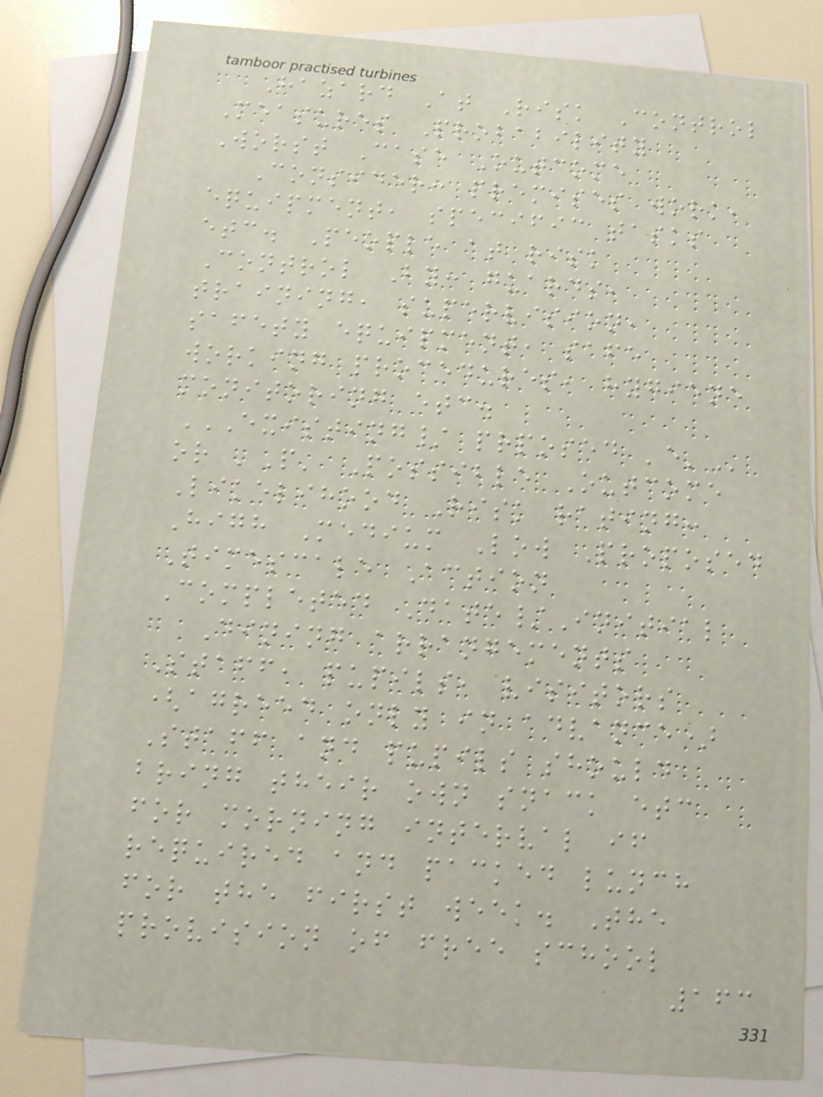Hazard At Risk Control
Measures Probability
Worst Case Outcome
Consider: premises work,
equipment, specific tasks
etc. People at risk
Control By: guards,
training, supervision,
safety equipment, safe
working procedures, hygiene
monitoring etc.
EXISTING/ PRPOSED 'E'
or 'P' Possible Outcome
Likelihood Risk rating:
High Medium Low Proposed
Timescale Action
Completed Date/Initial
Dining arrangements
Staff, pupils, visitors
(agreed only in advance)
Staff and pupils should
bring their own snack etc
for morning interval if
required and packed lunch
for the first week. The
provision of free school
163
